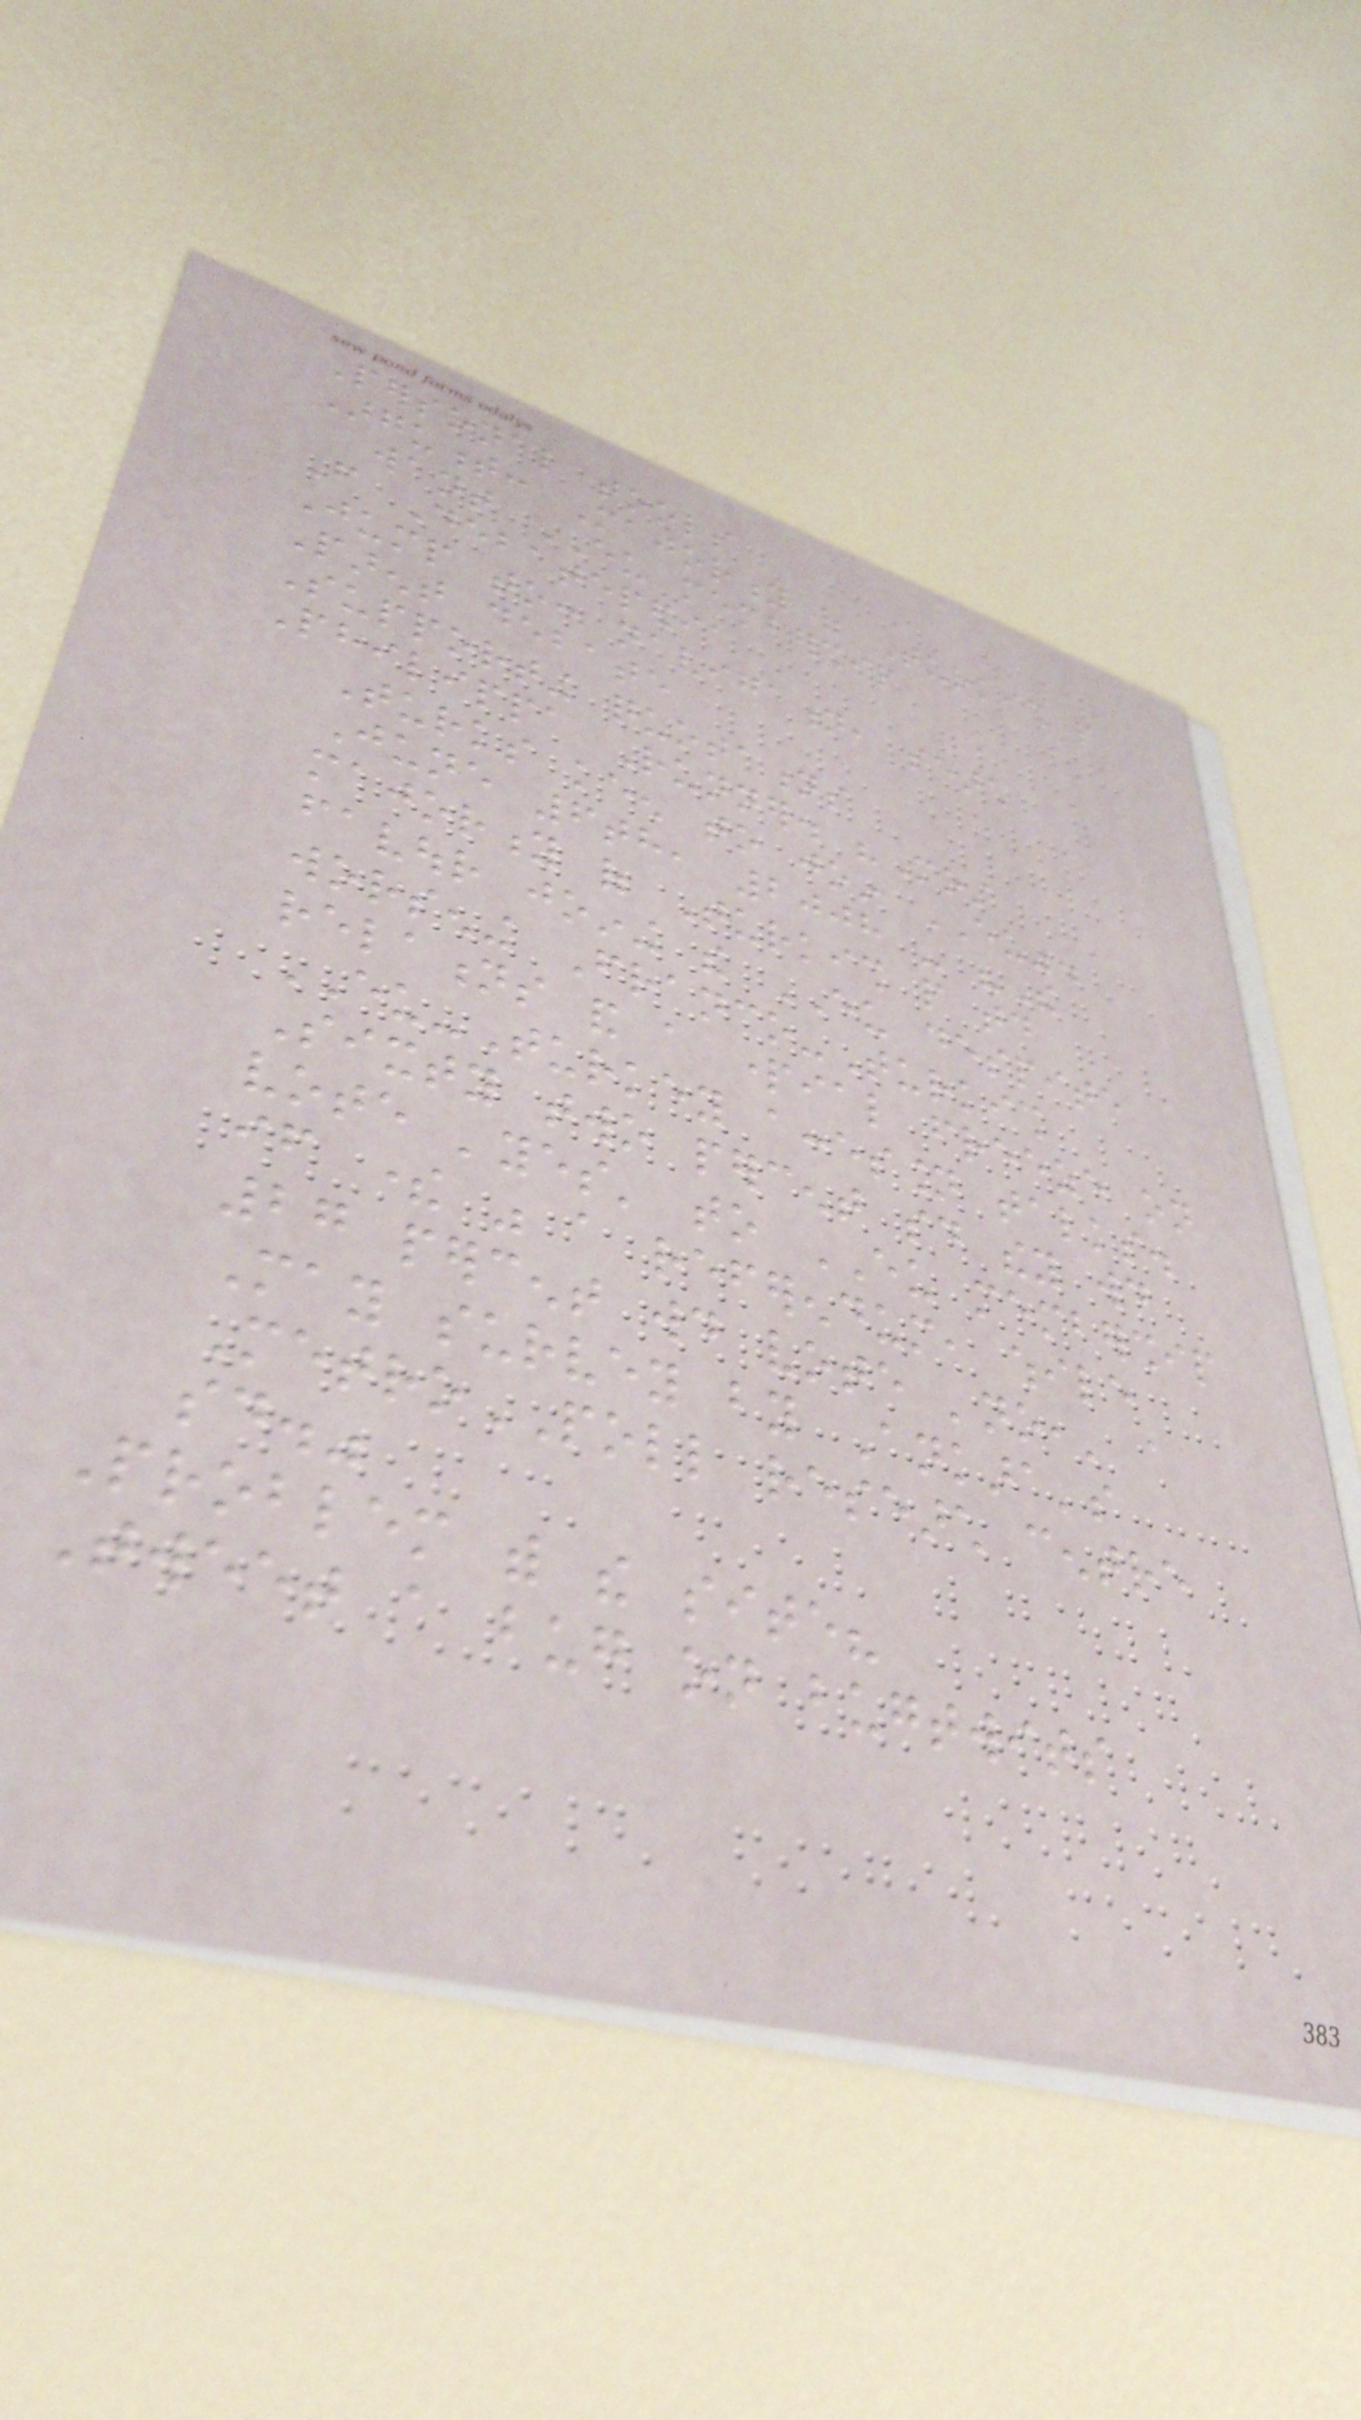Personal tools
Argument: Majority of Turkish people
want EU membership
From Debatepedia
Jump to: navigation, search
Parent debate
Supporting quotations
Philippa Runner. "Most
Turks keen to join EU".
June 6th, 2008 - "The
majority of Turkish people today
favour joining the EU despite
worsening Franco-Turkish
relations and a partial freeze on
EU-Turkey accession talks.
Sixty two percent said they would
vote 'yes' to EU membership
if there was a referendum, while
27 percent would vote 'no,' a
May survey by Ankara's
MetroPOLL research centre
said."
Problem with the site?
Tweet a bug on bugtwits
